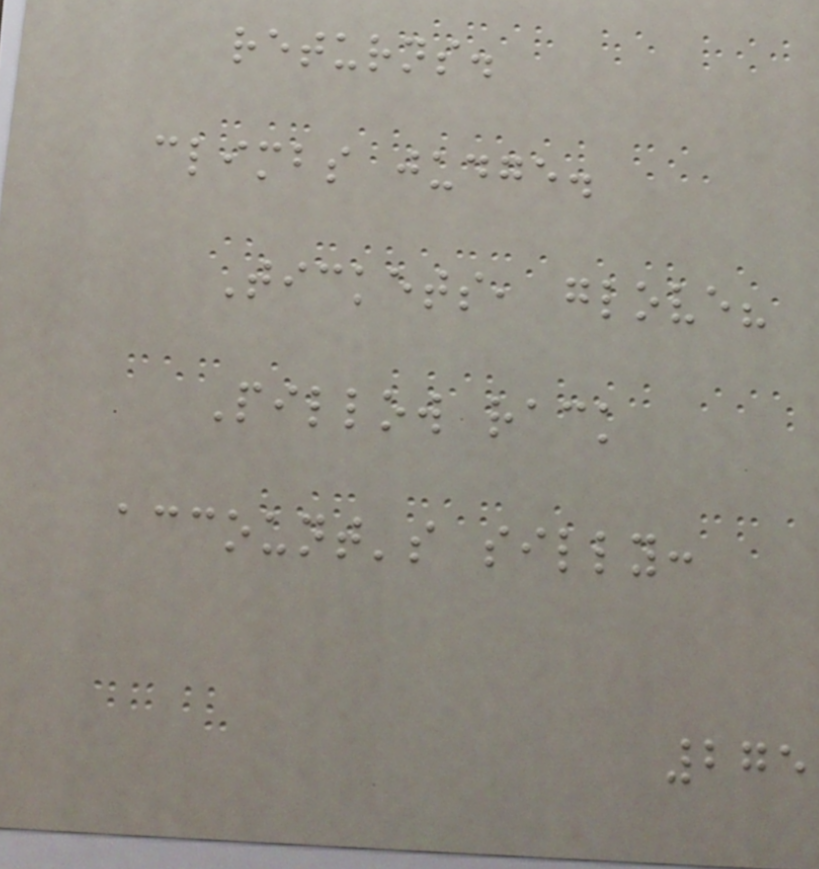returns.
climbs judge.
Tickets, glove?
Pillow rack
account's silly:
275
